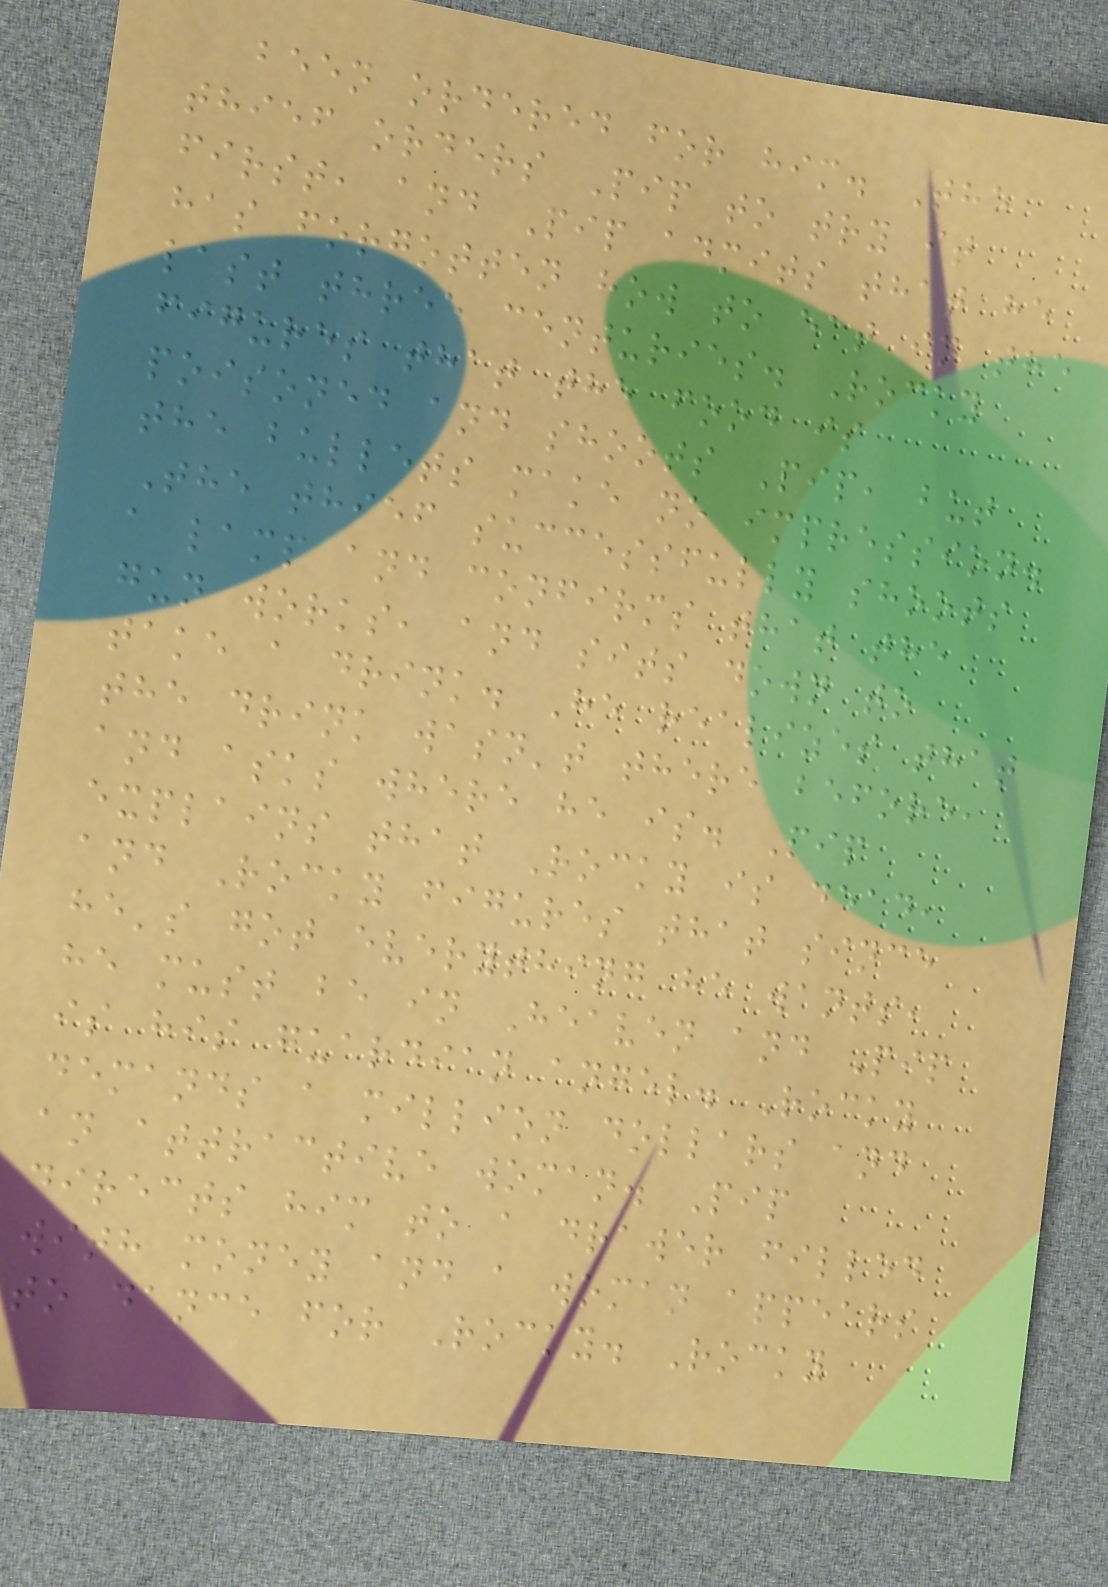been ordered for him. The
thief orders Pip to try it
first, and Pip admits that he
has forgotten how to eat in the
last three centuries. Rocky
figures that the food is
poisoned and shoots Pip, but
the bullets make no impression.
The thief successfully shoots
a lamp and confirms that the
gun works, and sits down to
take a drink. He realizes that
the drink wasn't there before,
and asks where he is. Pip
explains that Rocky is dead,
and Rocky figures that since
he's got everything he wants,
he must be in Heaven and Pip
is his guardian angel. Rocky
demands a million dollars and
an attractive woman. Pip
directs him to a drawer filled
with money and a woman appears
to dance for Rocky. Rocky
